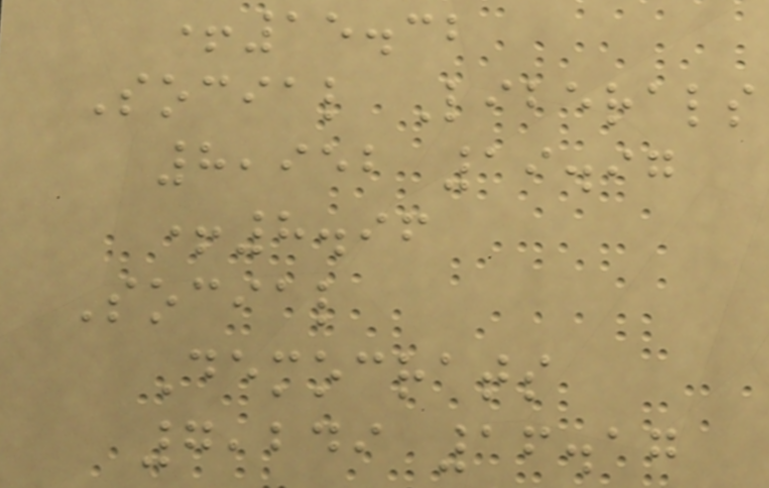+15.32
Social Liberals
8,952 19.97
+8.96
Social
Democrats
7,249 16.17
